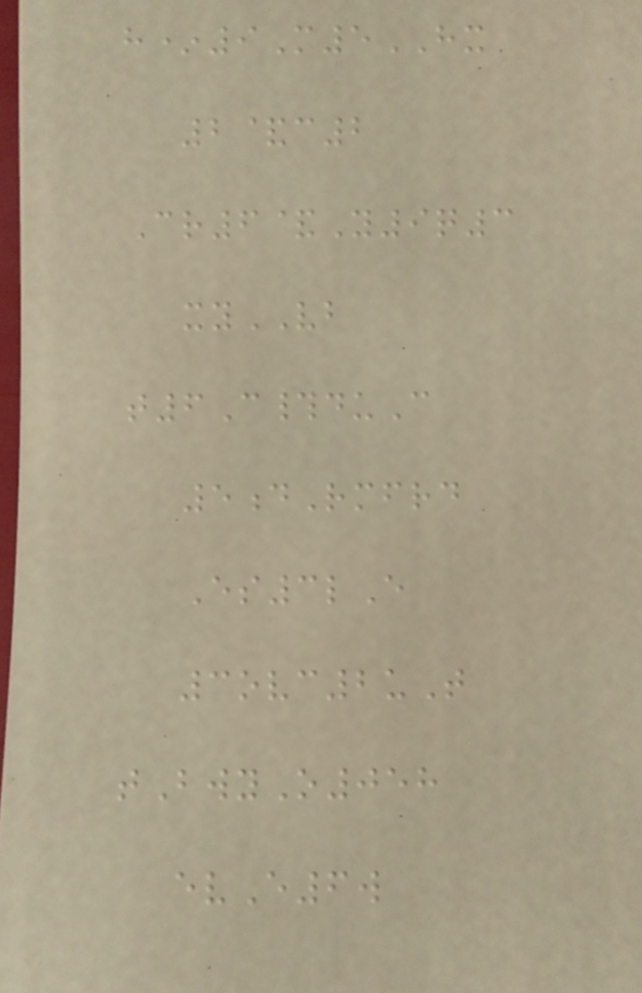h*9M5HX
2&c2
Cr6&Y9q3
xyVB
t6C#duC
5dRmfrd
Es3lE
3ovc2uT
tBwyO058
evE6w
